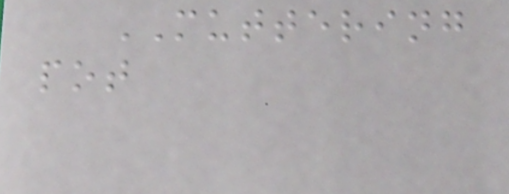MUTTERING
pot
